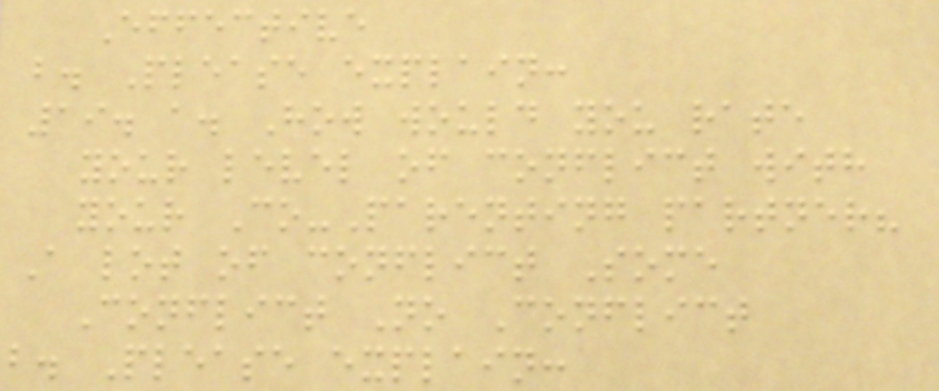Effective
b. Please explain:
19. a. How would you rate
your level of conflict with
your Co-Parenting partner?
A lot of conflict Some
Conflict No Conflict
b. Please explain:
